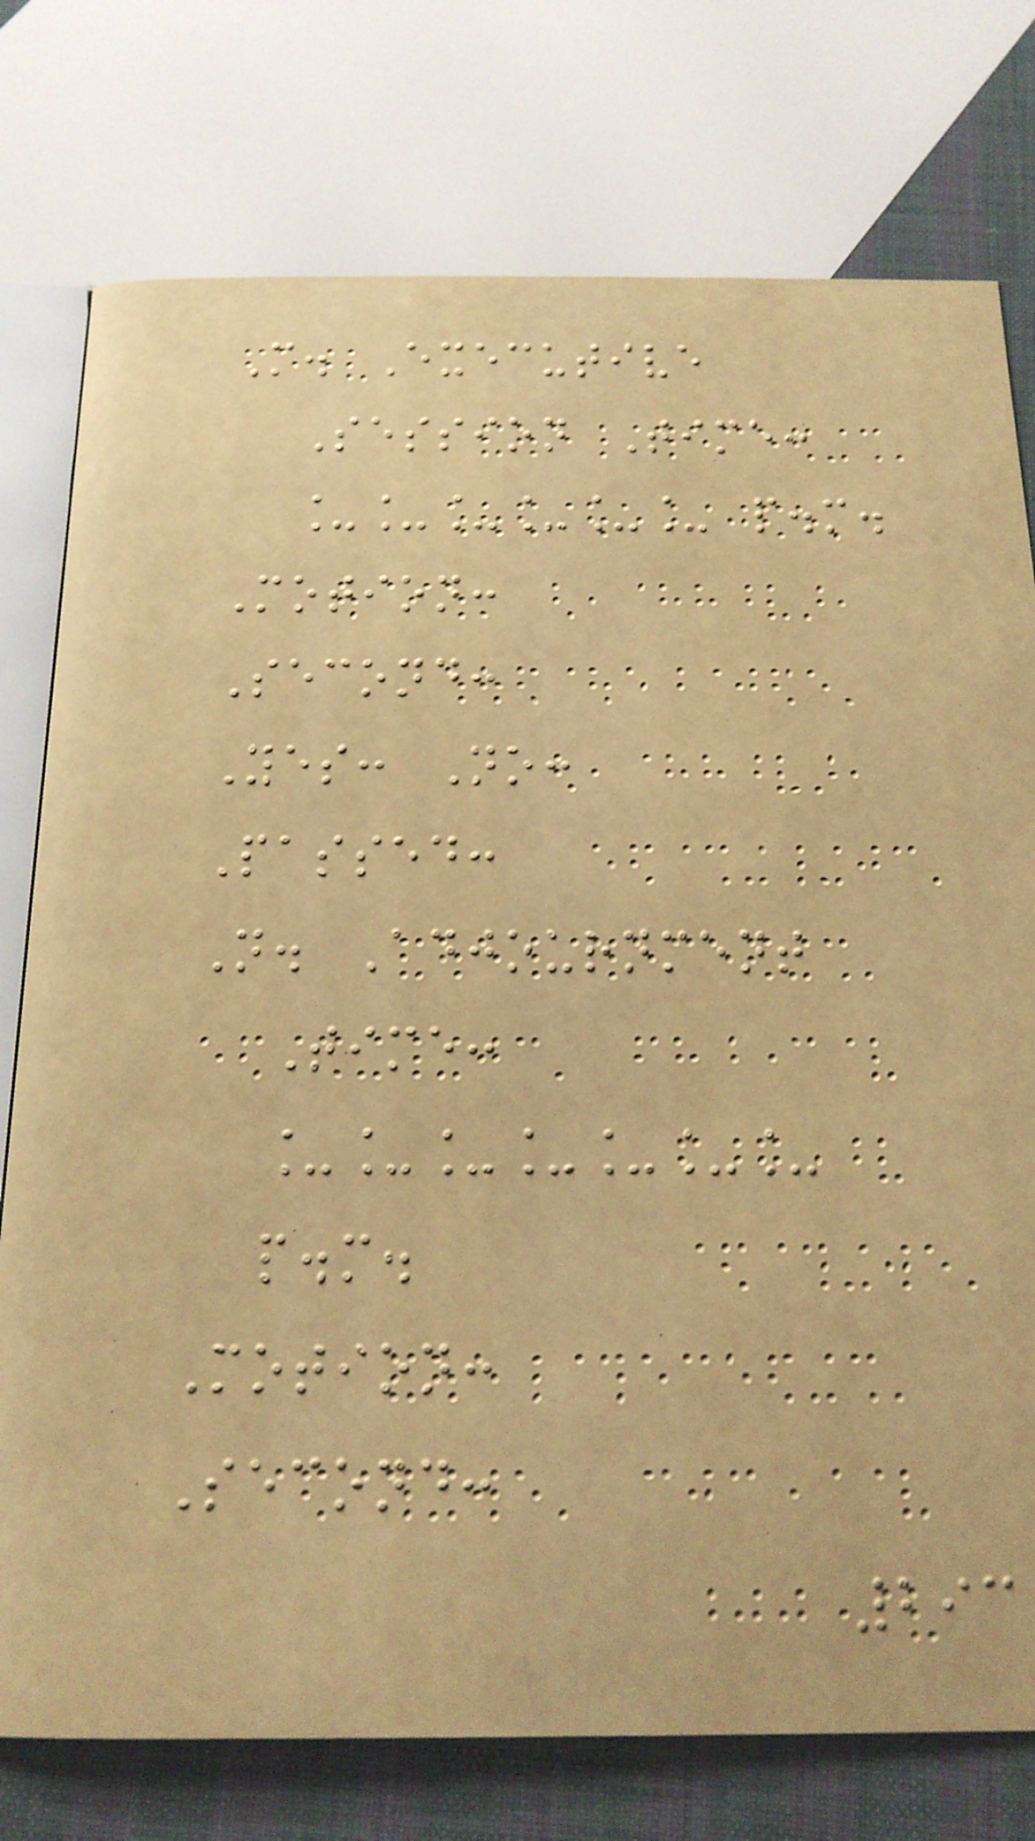M. Executive
Session Time:
______ p.m.
Motion:
Second:
Yes: No:
Passed:
N. Adjournment
Time:
_______
p.m.
Motion:
Second:
293
